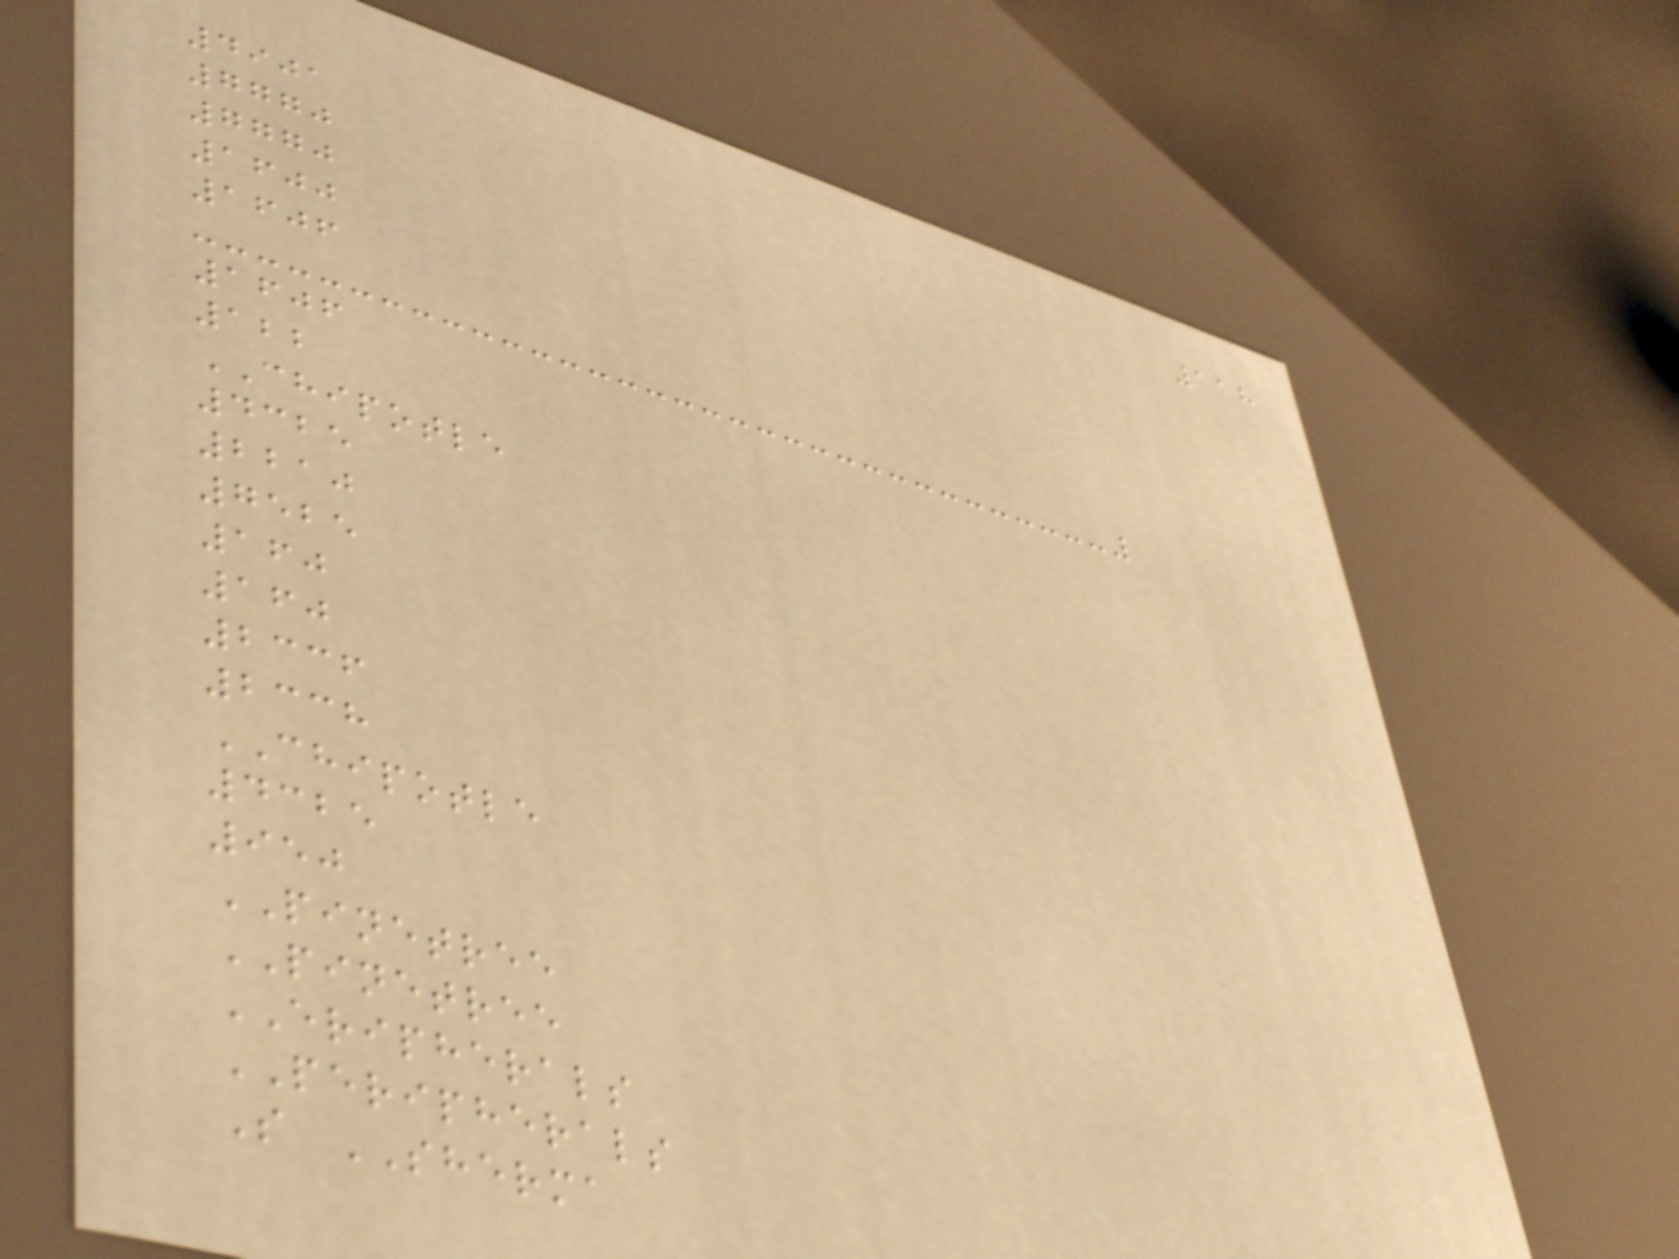118
4901
7770
7770
1600
1606
1606
122
CHIPOTLE
4325
2210
7525
160
160
2336
2338
CHIPOTLE
4325
950
PINETREE
PINETREE
ERIPHERALS
PERIPHERALS
S SHERMA
